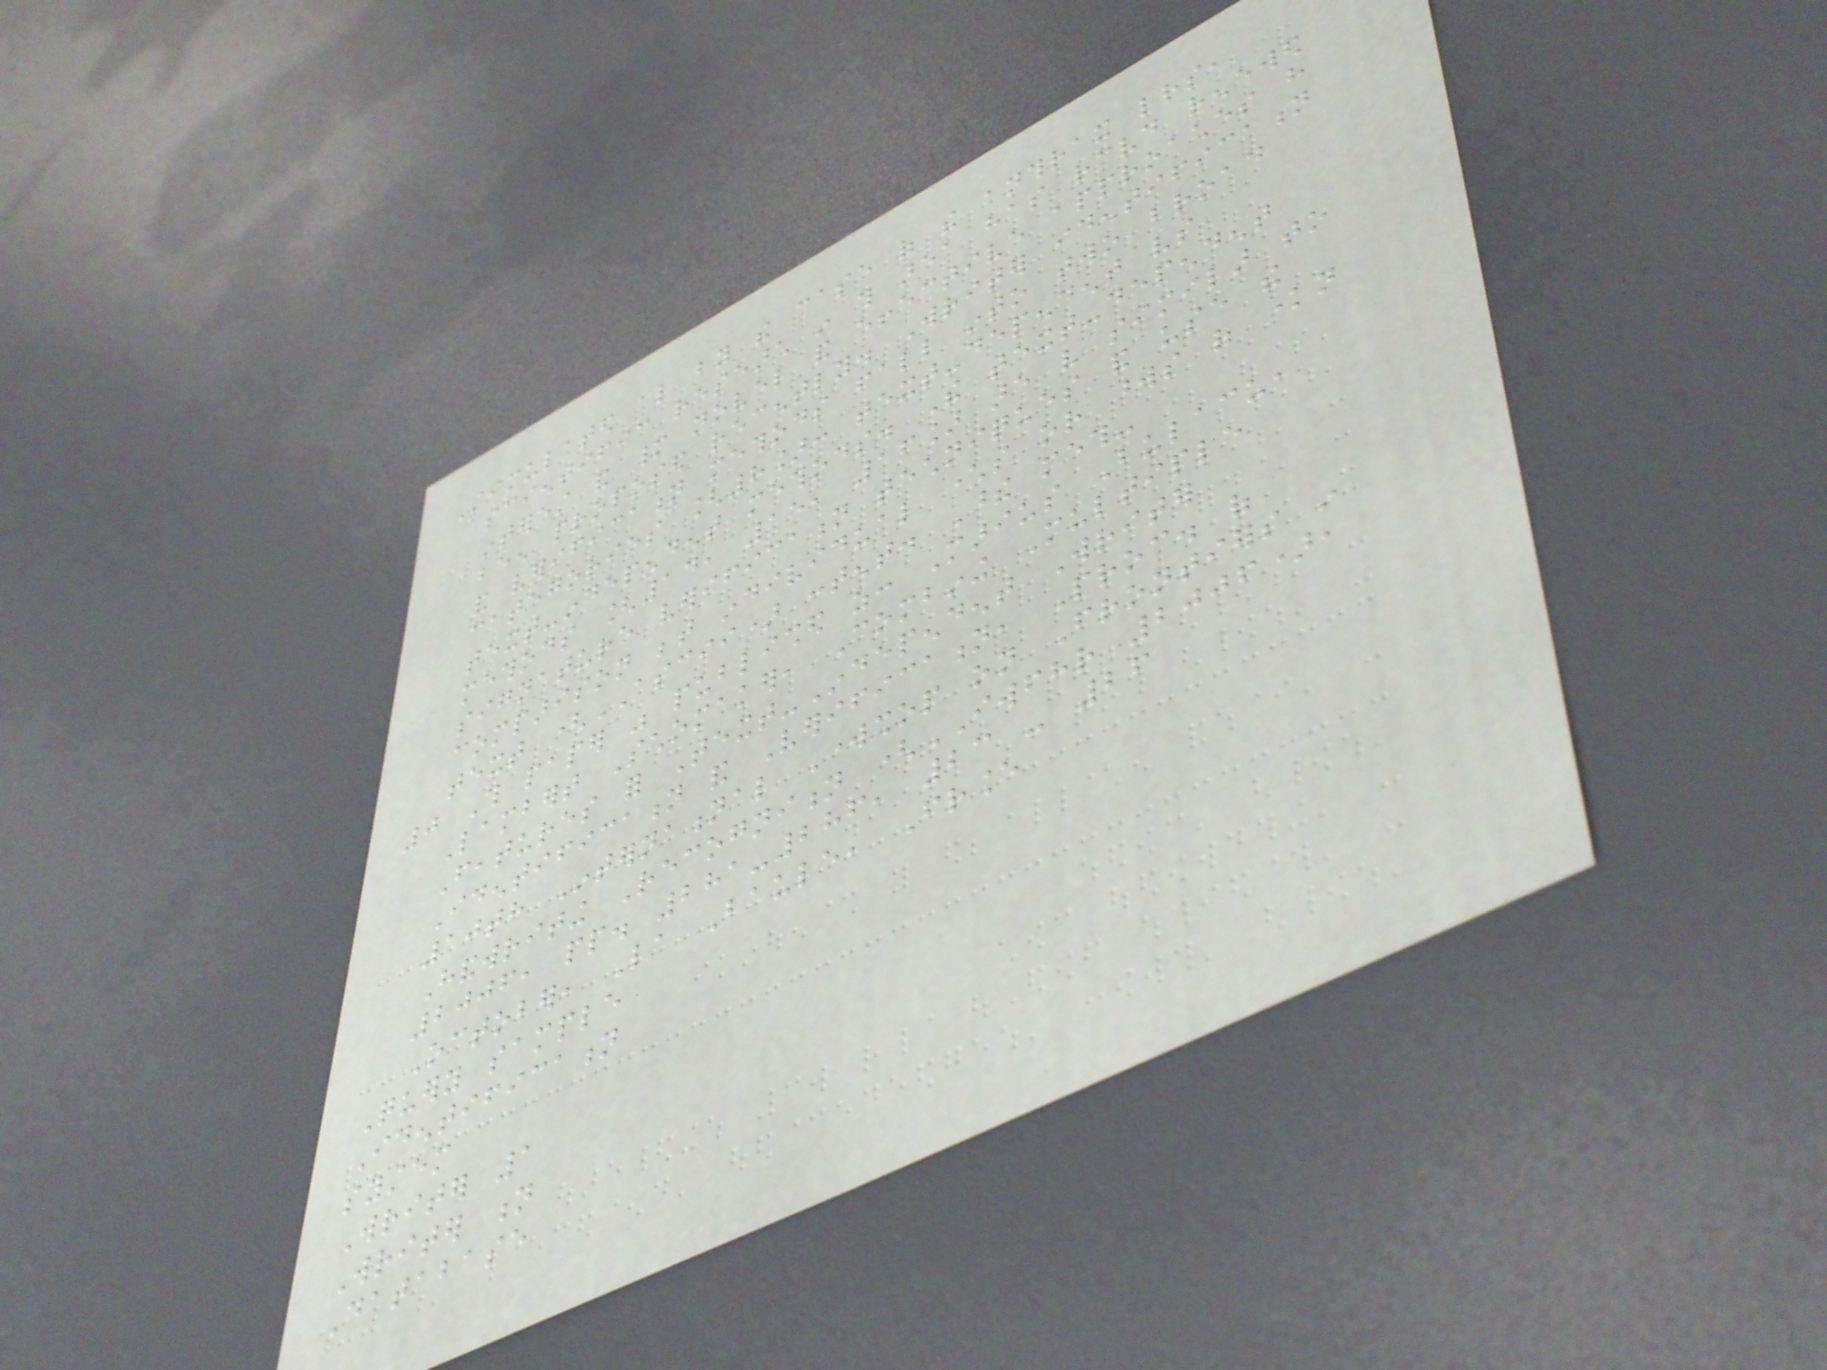Stimulated also by the case of the anthrax letters,
scientific research in this area has received renewed
interest and many novel and effective approaches have
been proposed recently. Writer identification
and verification methods fall into two broad
categories [8]: text-dependent vs
text-independent methods. The text-dependent
methods [14, 15, 16] are very similar to
signature verification techniques and use the
comparison between individual characters or words of known
text (ASCII) content. These meth-
0 This paper was published as: Marius Bulacu,
Lambert Schomaker, Combining Multiple
Features for Text-Independent Writer
Identification and Verification, Proc. of
10th International Workshop on Frontiers in
Handwriting Recognition (IWFHR 2006),
2006, pp. 281-286, 23 - 26
October, La Baule, France
Query sample
Identification
system
Writer 1
Writer n
Database
